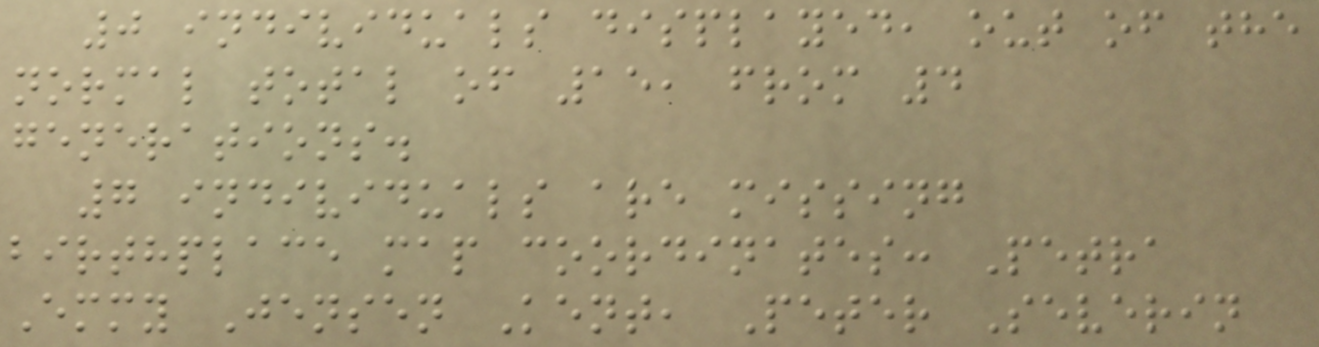0 individuals displayed, out of the
normal total of 15, from 4
generations.
7 individuals are missing
birthplace map coordinates: Petra
Emmy Jensen Kent, Peter Severin
